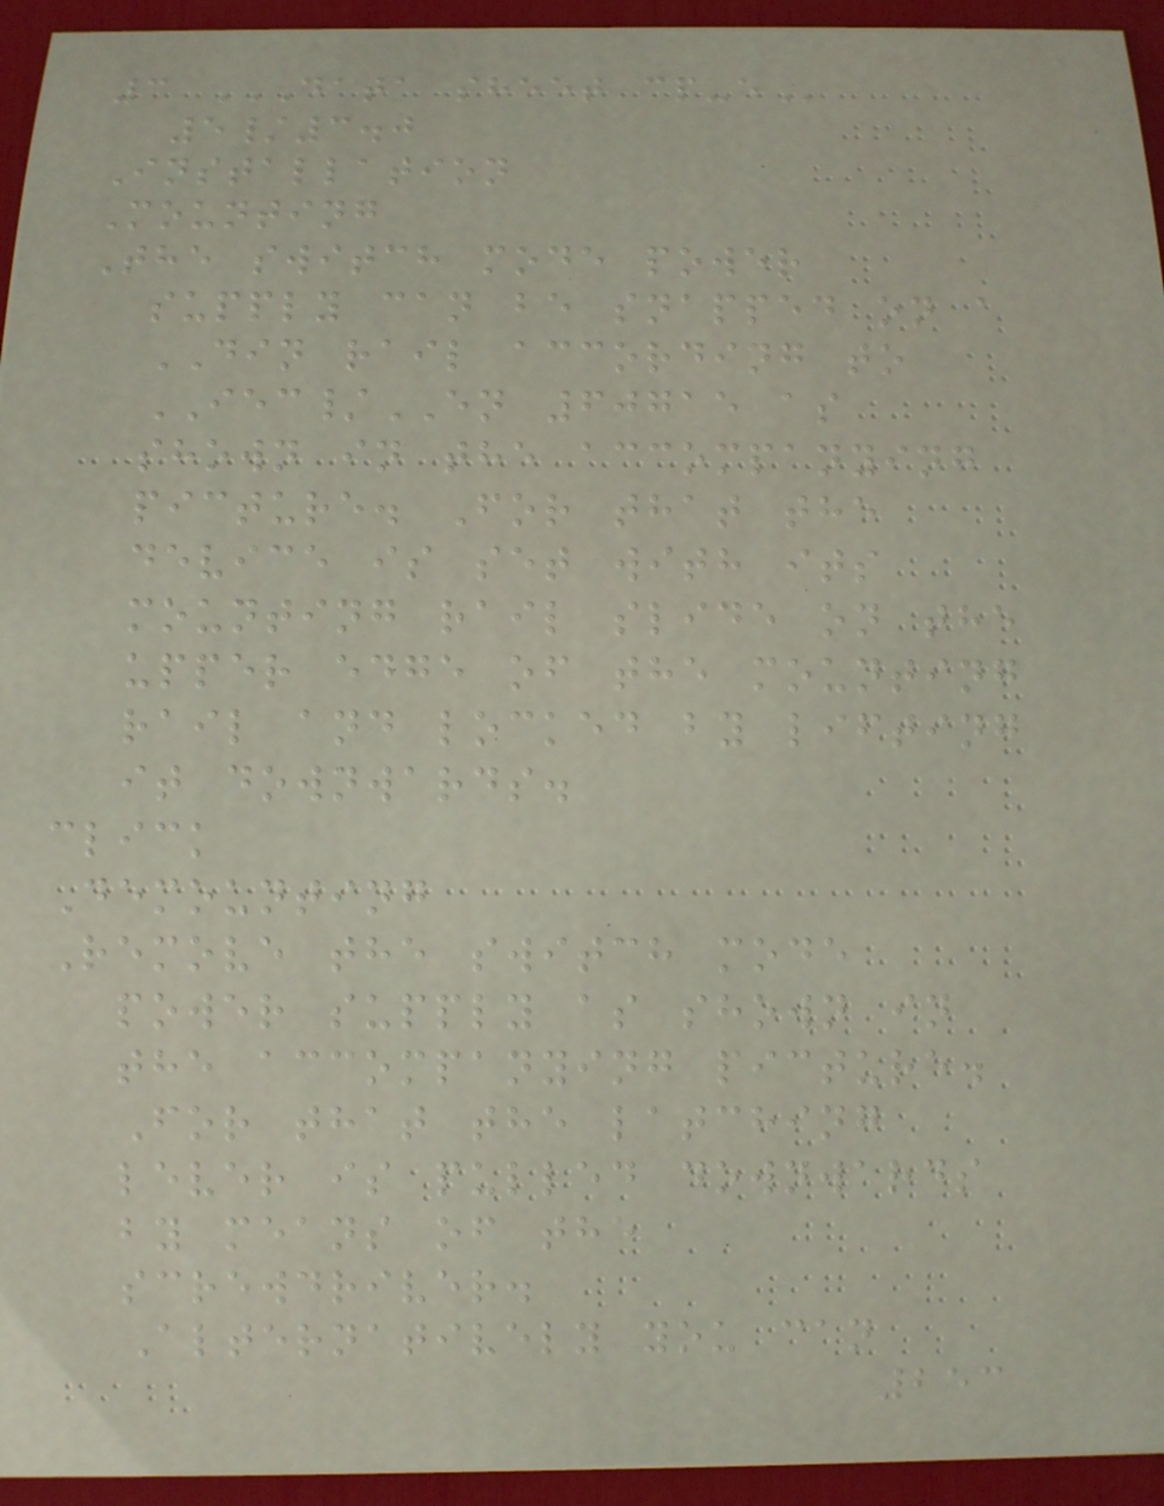3 DATA SHEET CP-E
5/3.0
Installation
Mounting
The switch mode power
supply can be snapped on a
DIN rail according to
IEC/EN 60715 as
shown in the accompanying
picture. For that the
device is set with its
mounting rail slide on the
upper edge of the mounting
rail and locked by lifting
it downwards.
click
Demounting
Remove the switch mode
power supply as shown in
the accompanying picture.
For that the latching
lever is pulled downwards
by means of the
screwdriver.
Alternatively you can
253
